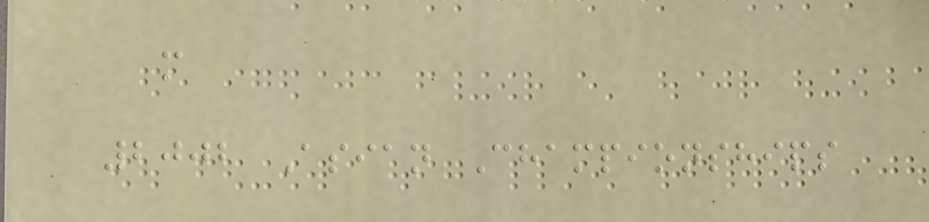m
2002 Asian Championships
